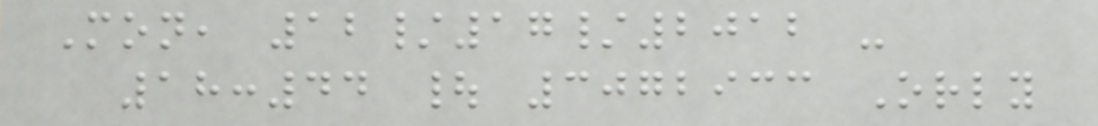Mon, 12/17/2012 -
18:44 | 3072933 Orly
